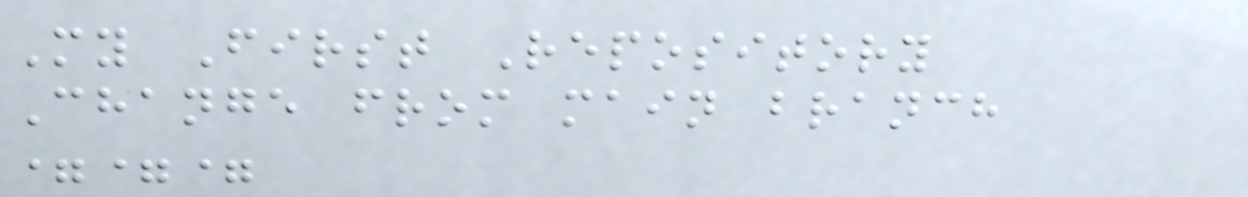My First Repository
Change from main branch
===
